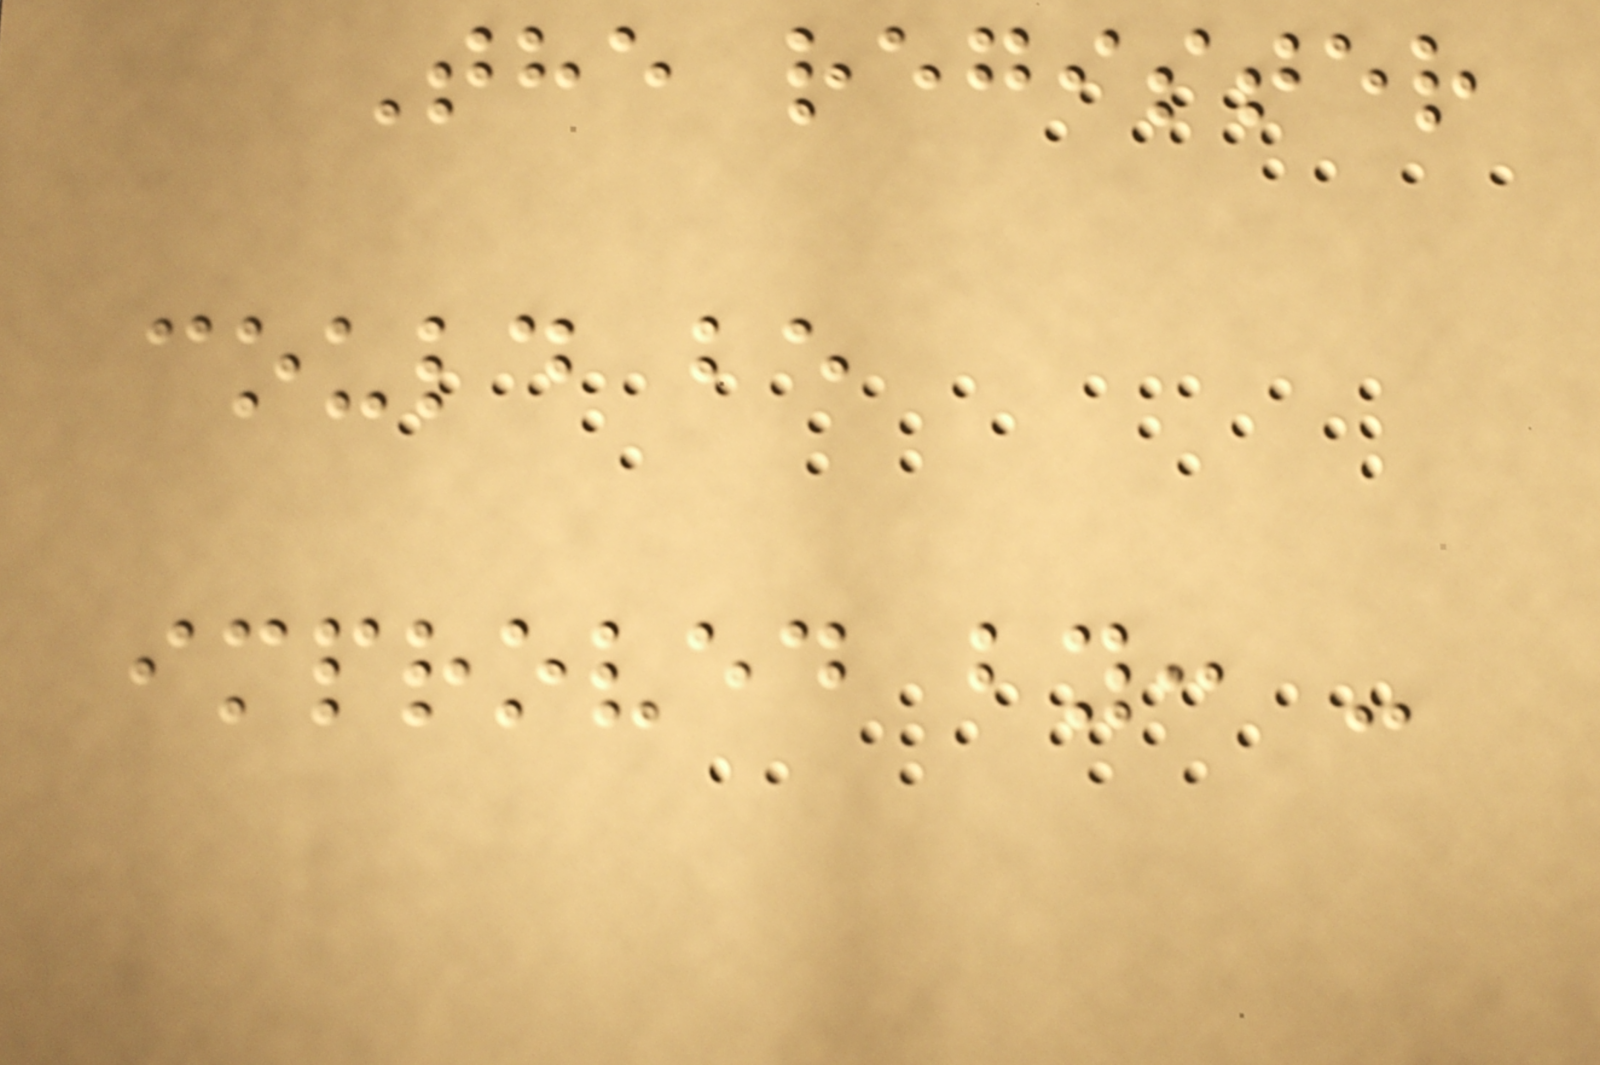The register
could be
improved by: -
